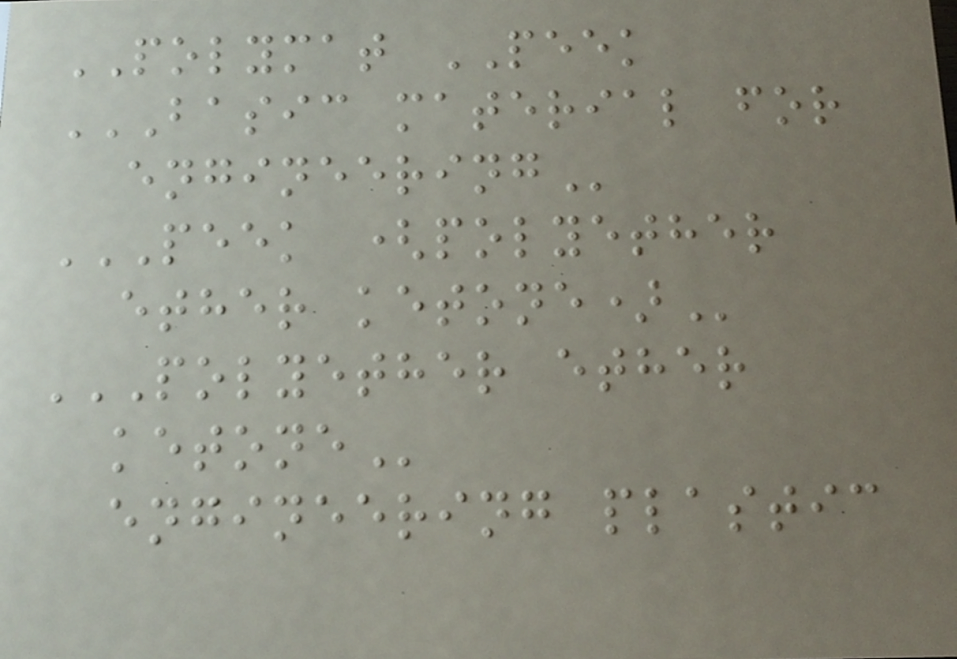POLYMAT PEEK
BASIC MATERIAL FOR
ENGINEERING
PEEK (POLYETHER
ETHER KETONE)
POLYETHER ETHER
KETONE
engineering plastic
